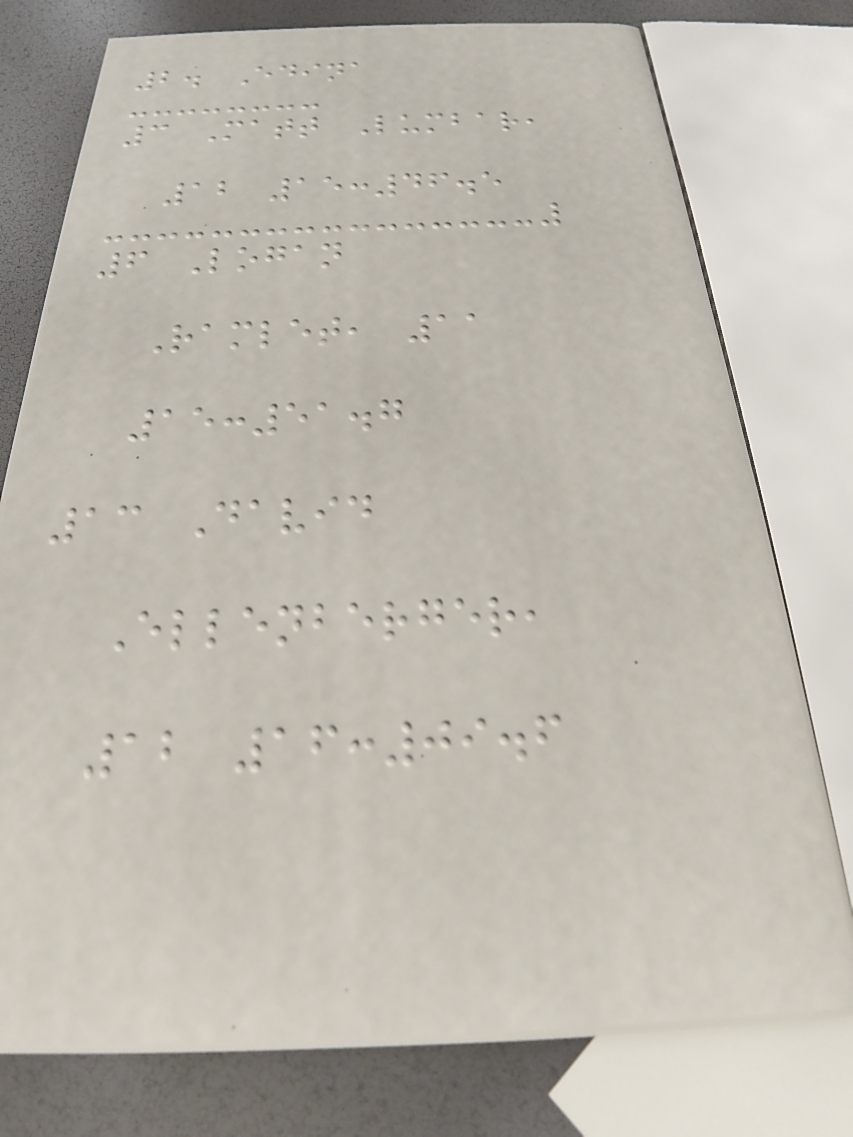2. Edina
3 Matt Lumbar,
12 15:46.5
6 Logan
Ramlet, 11
15:51.7
13 David
Ellenberger,
12 16:09.6
